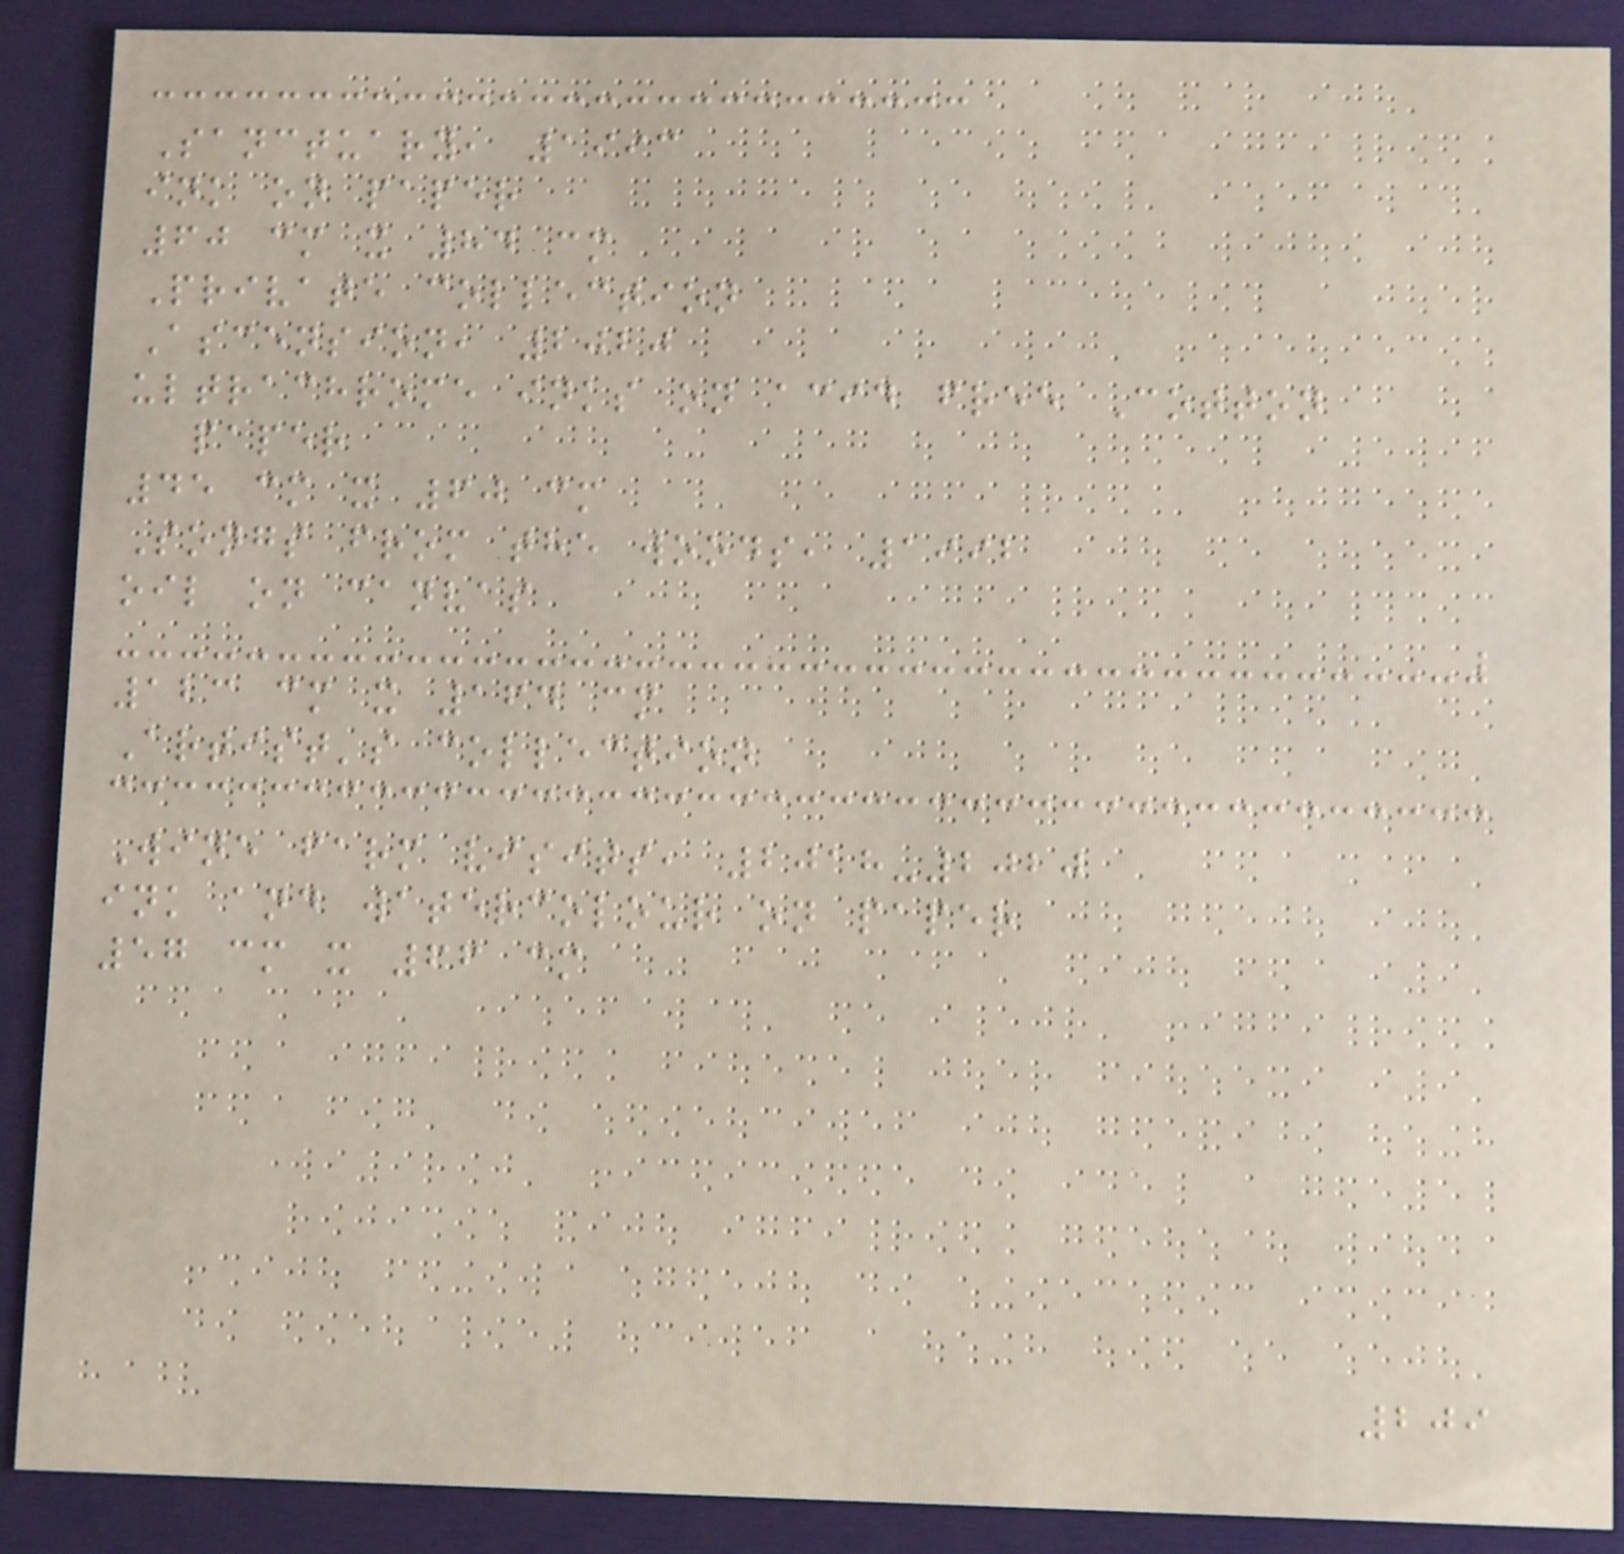Sanctuary, 1993
ink on paper
60 cm x 84 cm
Private collection
Ascension, 2020
ultrachrome inks on acid free Cotton
paper
45 cm x 60 cm
Songs from the woods, 1992
oil on canvas
123 cm x 164 cm
Artist's collection
Wine farm visits, 2018-2020
ink and watercolour on paper
57 cm x 66 cm
209
